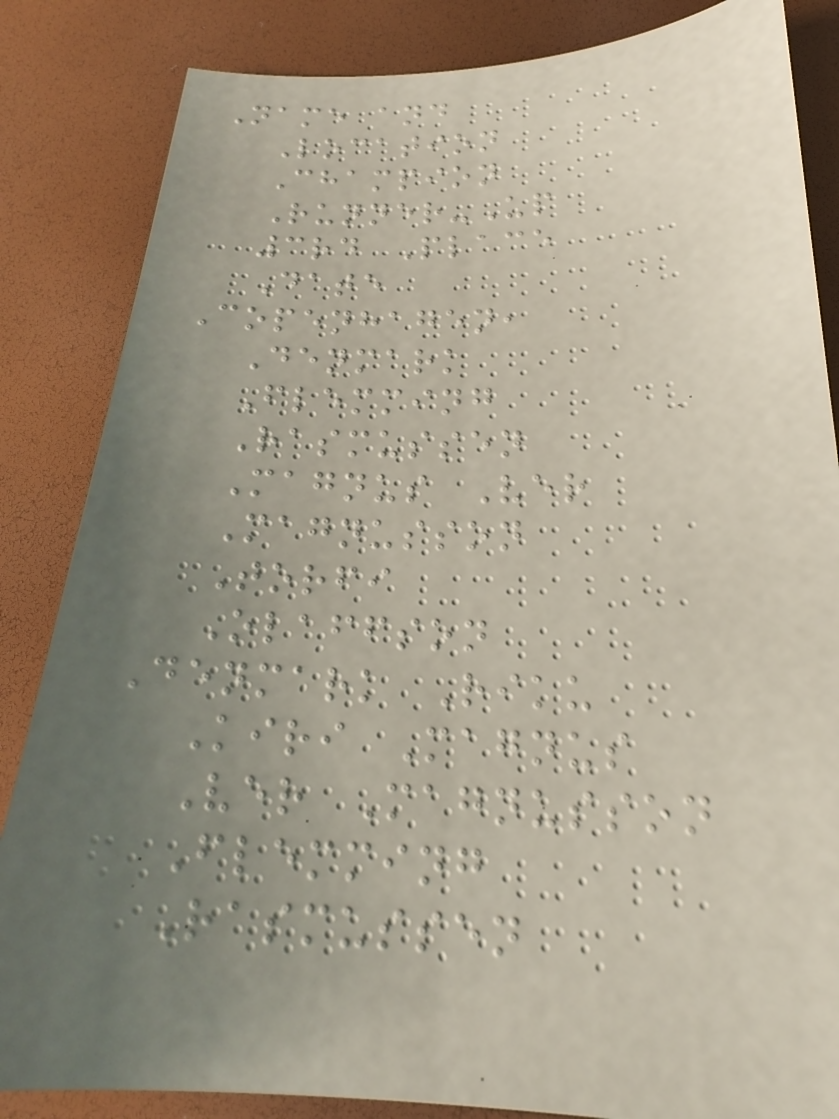Name and
Location
Champion
Runner-Up
3rd Place
Date
Copenhagen,
Denmark
Flemming
Rasmussen
Magnus Ver
Magnusson
Torfi
Olaffson
Denmark Riku
Kiri Magnus
Ver Magnusson
Flemming
Rasmussen
